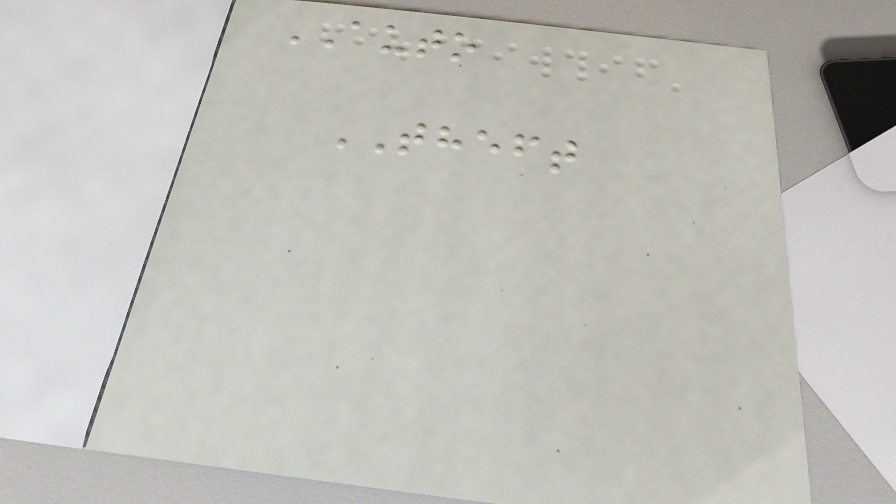AUTO
THEFT
